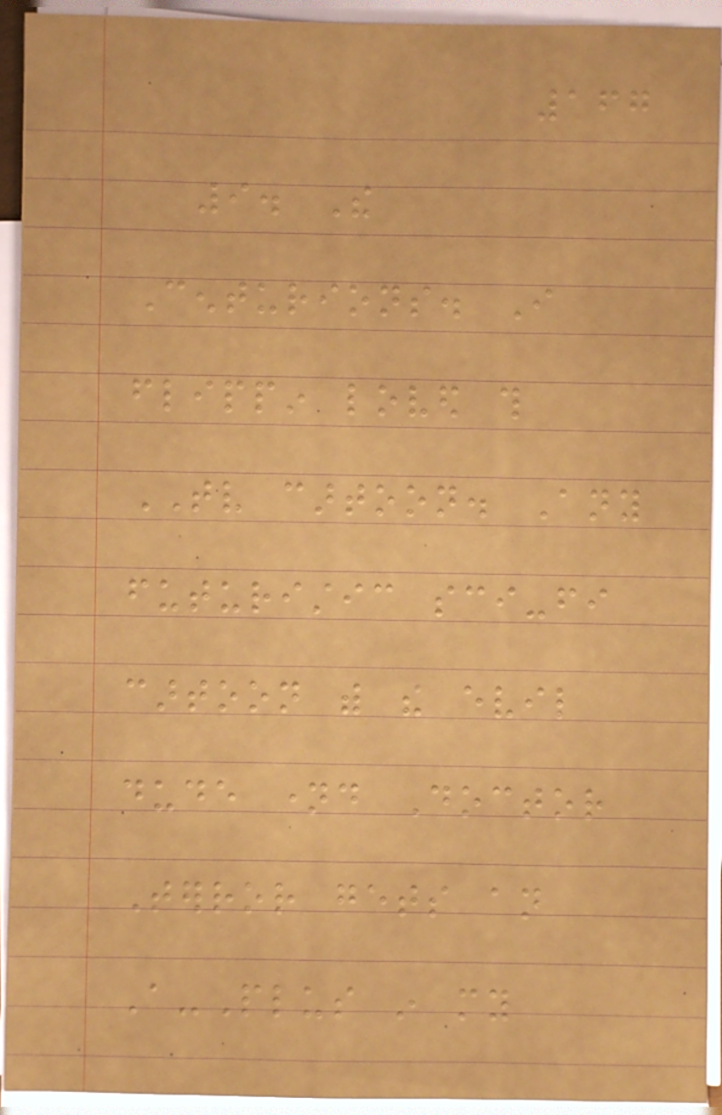167
9. The
Centurions. I
flippin loved this
TV cartoon. Any
futuristic sci-fi
cartoon with the evil
dude named Doctor
Terror gets an
A-Plus in my
